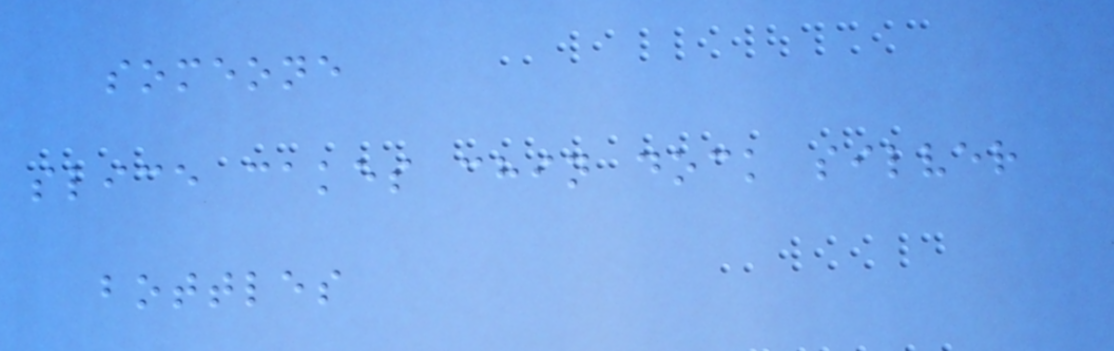someone
slice cakes chin dock silver
bottles
